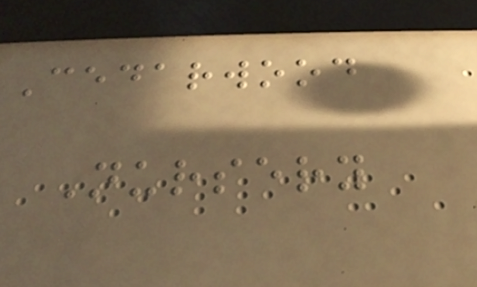Cedarwood
Nursery
